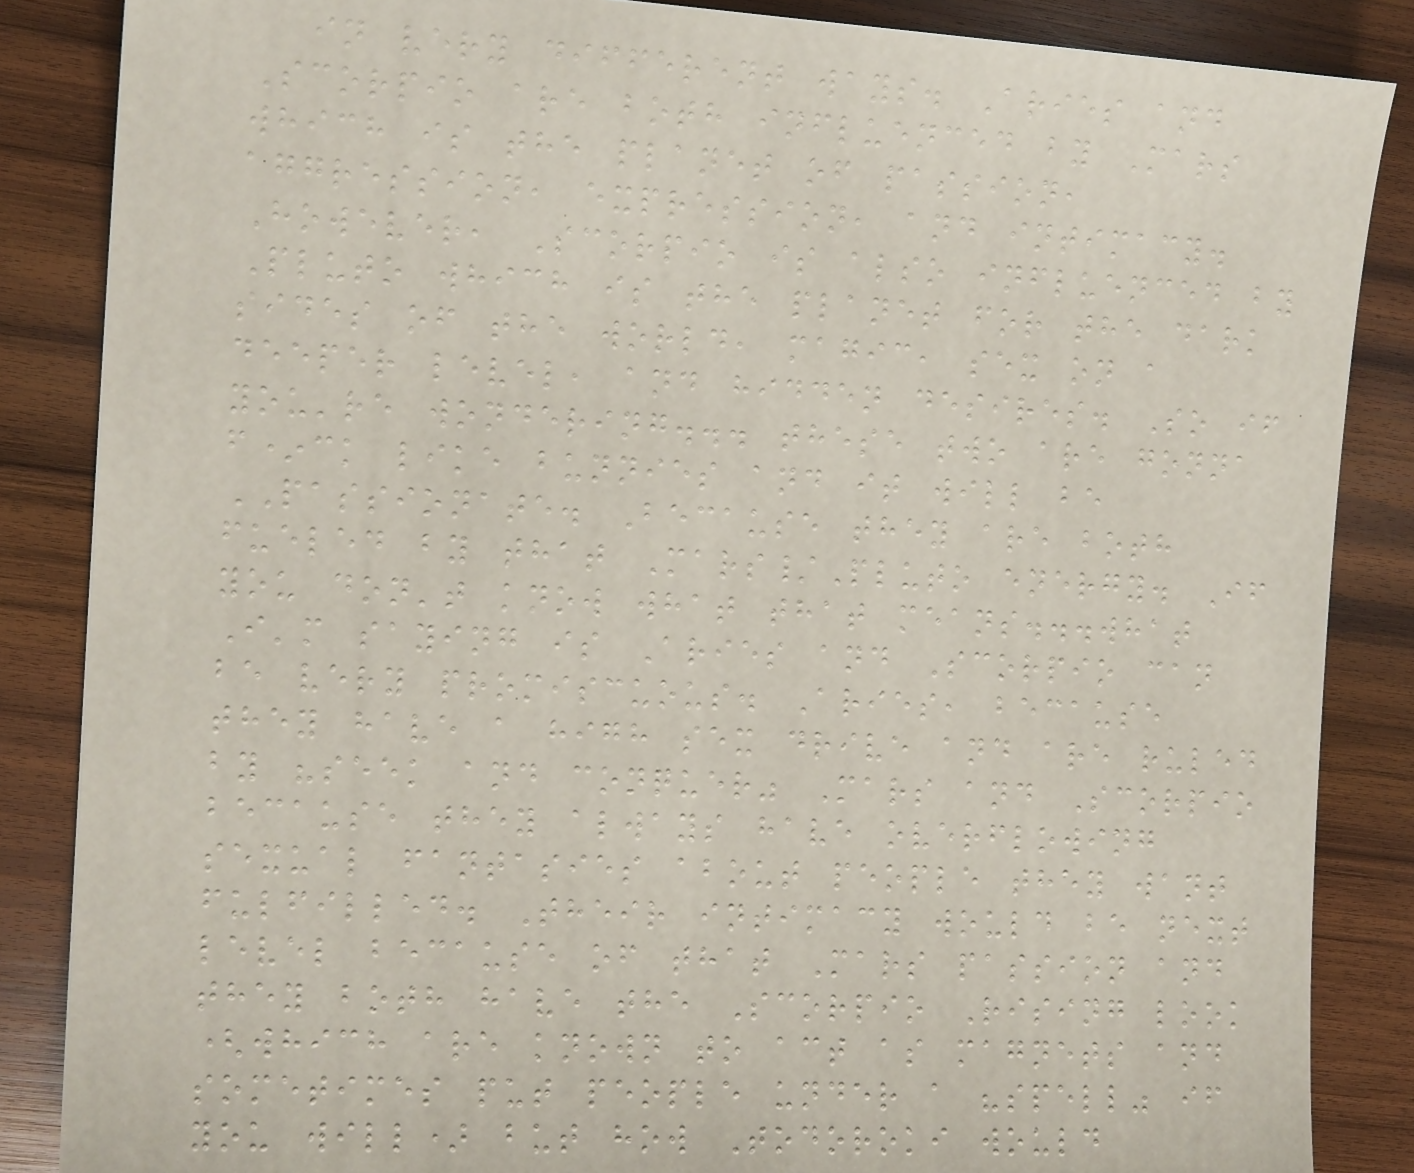in very different ways. Aries and
Scorpio are both influenced by Mars
which is the planet of passion,
aggression, expression, and intimacy.
However, Scorpio is also influenced by
Pluto which is the planet for the dark
sides of the world, magic, sex on a
deeper level, and hidden desires. So if
you're wondering... these two are gonna
f*ck like bunnies and it will be
PASSIONATE. Because they are both
fueled by that Mars/Pluto energy. If
you don't know what that means...what
I'm saying is Aries and Scorpio can
be very promiscuous. Aries, because
they have a high sex drive and are ruled
by "seek and conquer" Mars and Scorpio
because they always have overflowing
sexual fantasies about people they want
fulfilled. Their intimacy would be next
level because of that Mars passion and
they both have the Scorpio Rising look
(which are known to act as magnets and
sometimes put people under a "spell" if
you will) but how Todoroki would
